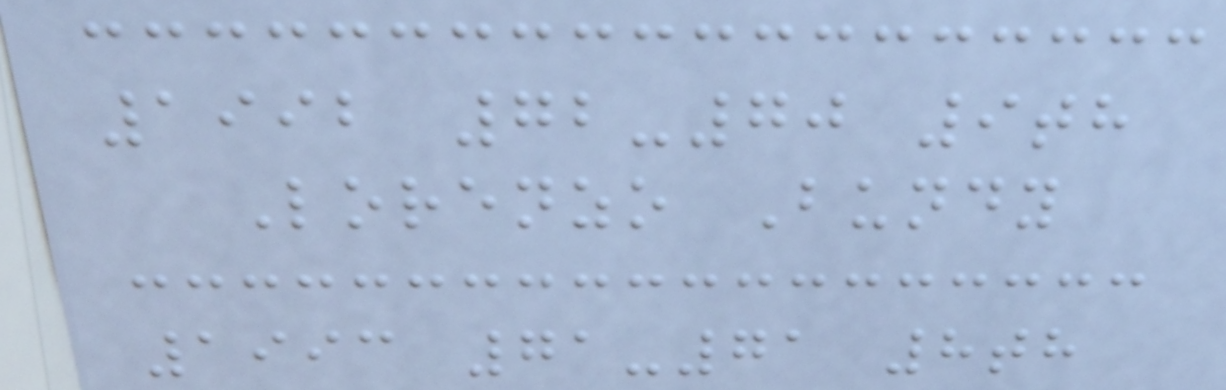1992 72-70 9th
Lorenzo Bundy
1993 71-71 8th
